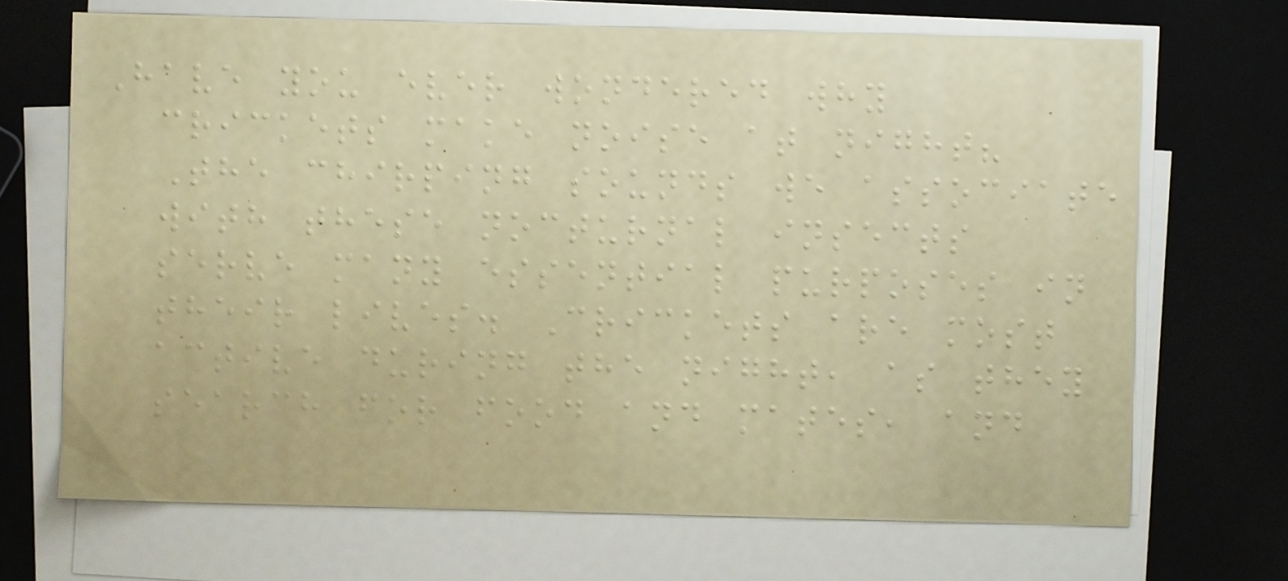Have you ever wondered why
crickets make noise at night?
The chirping sounds we associate
with these nocturnal insects
serve many essential purposes in
their lives. Crickets are most
active during the night, as they
search for food and mates, and
